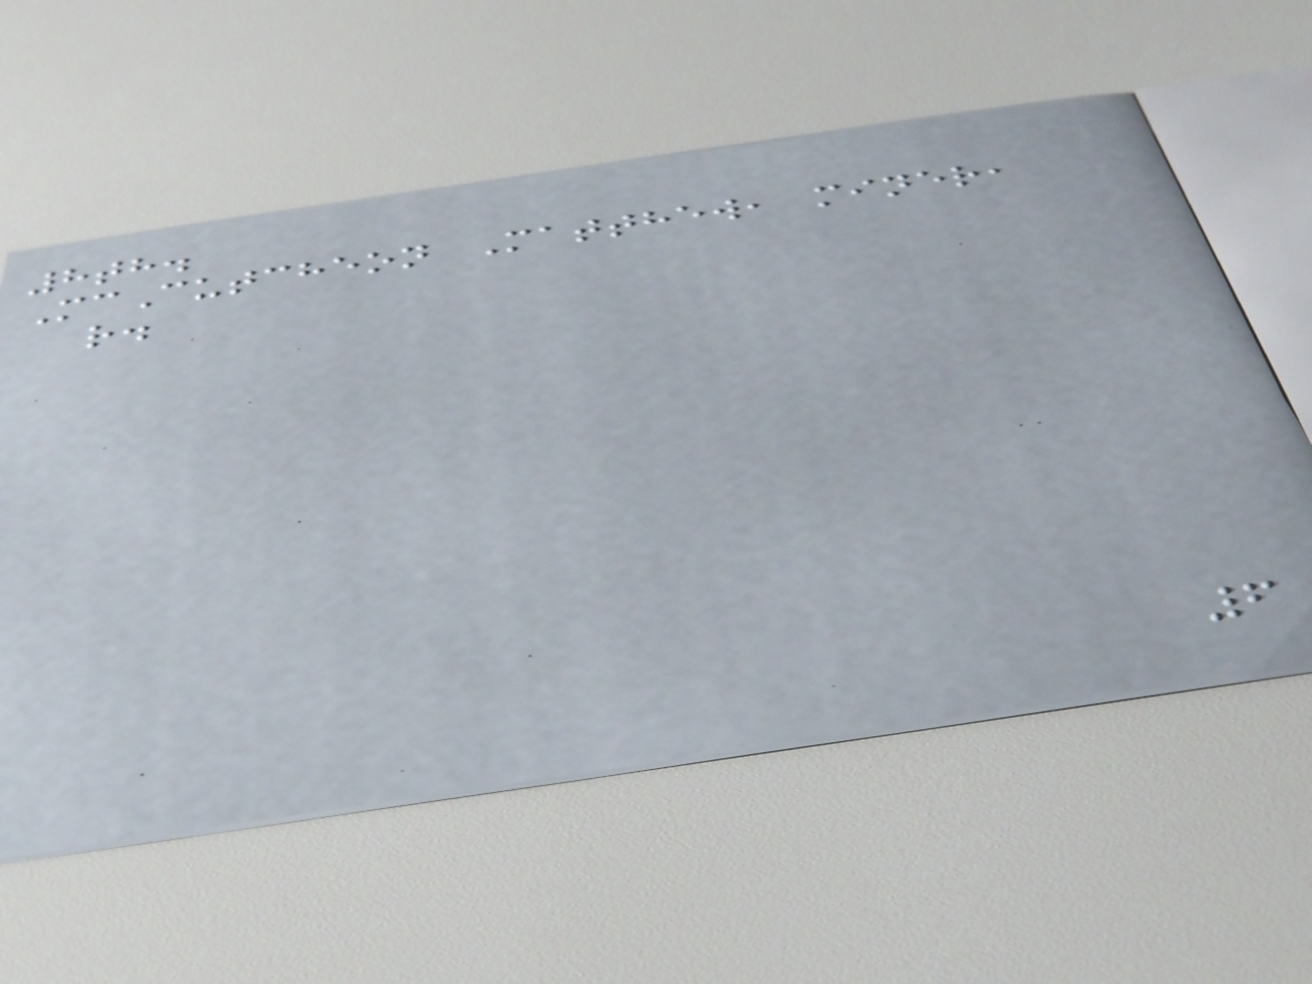8th.
McCutcheon Matthew, miner,
r.
6
